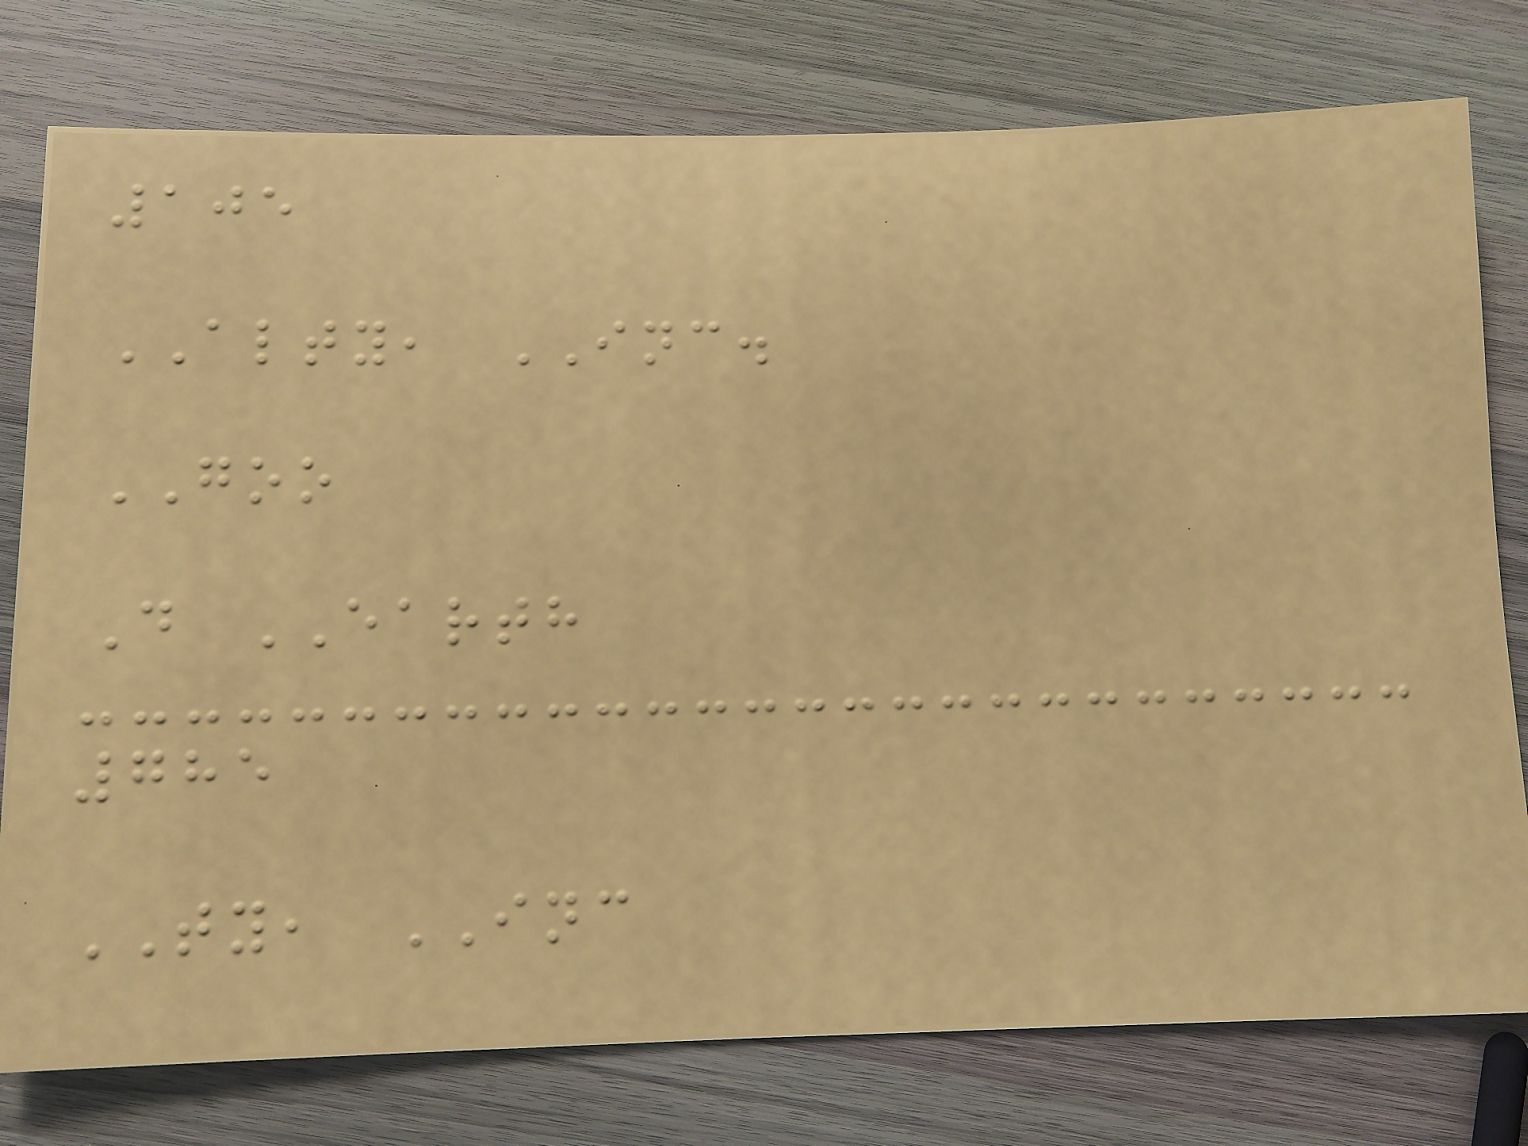105
ALTY, INC.
GOO
D EARTH
785
TY, INC
